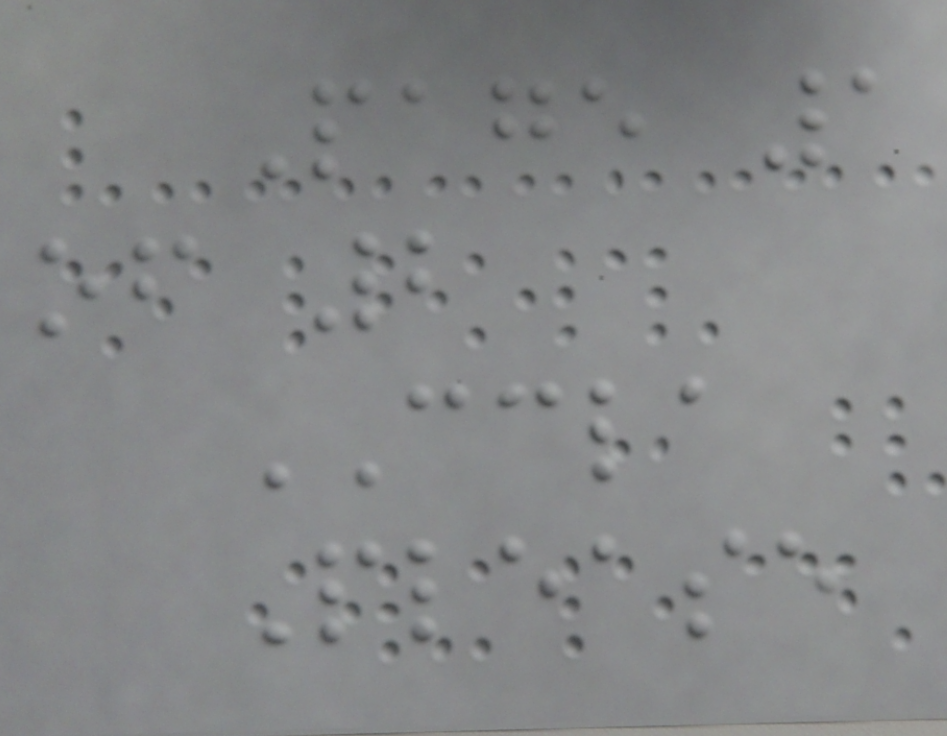Page 1
of 2
CCLA
Please
